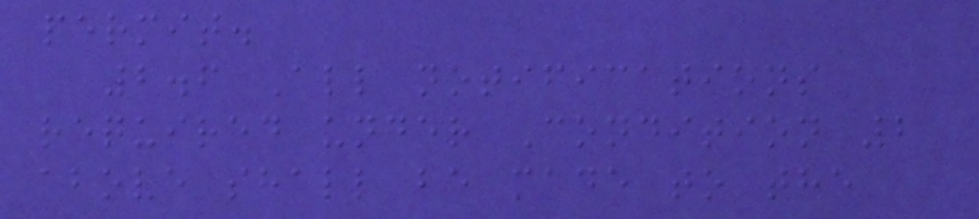permit.
2.6 All notifications
required under Condition 2
above shall be made to the
